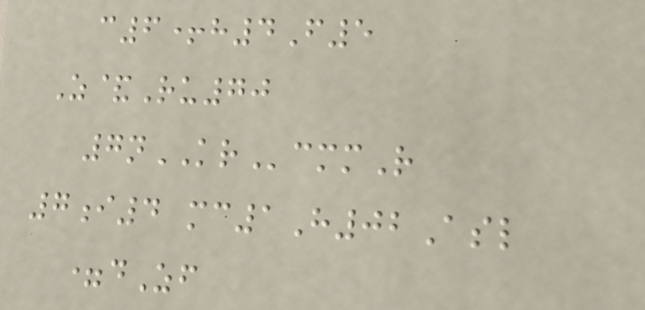c6+h4F5
Z&Ru70
7nKRcmmR
7i4 mc1H02Asl
=dZf
